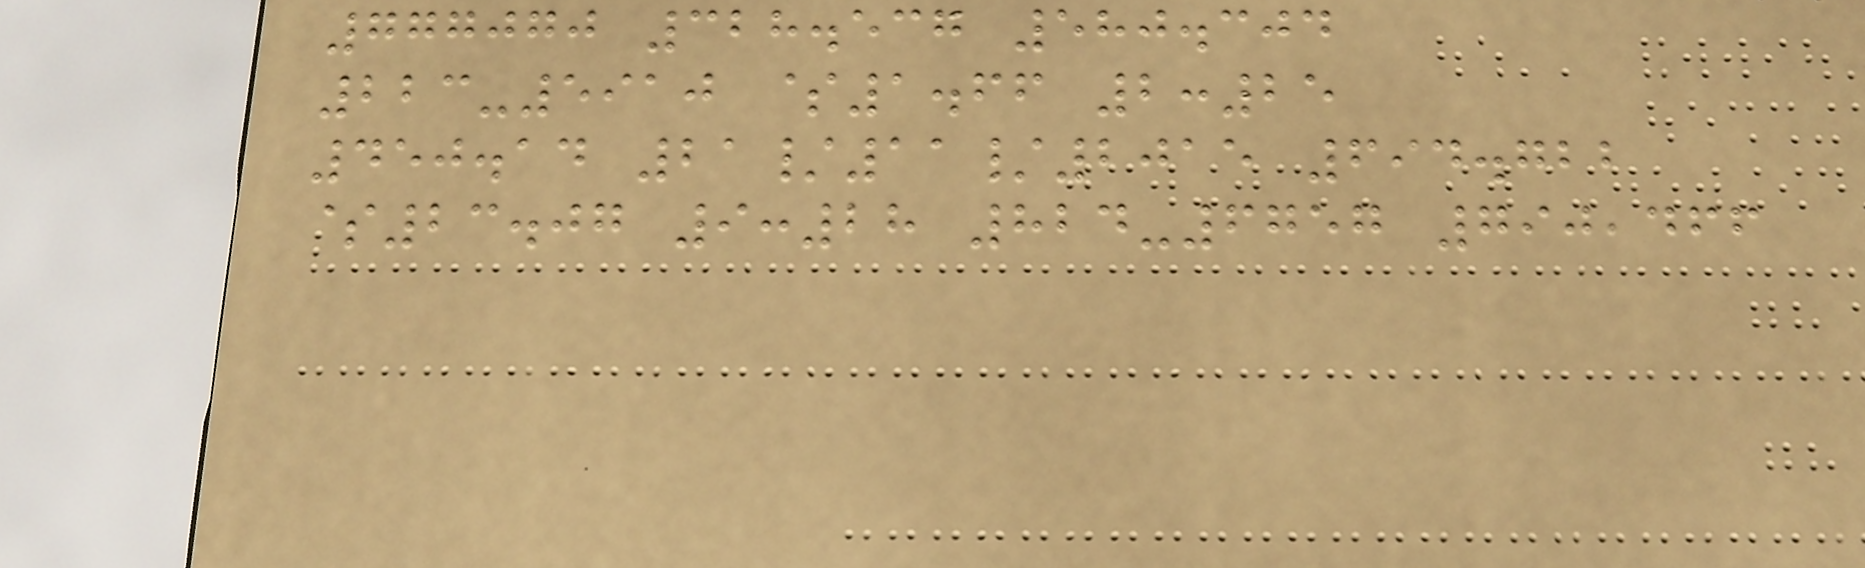777070 328.537 580.304
223-5910 $1.66 2:25
450.14 21/11/2015 694.722
$23.07 9:28 824-6757 790,466
